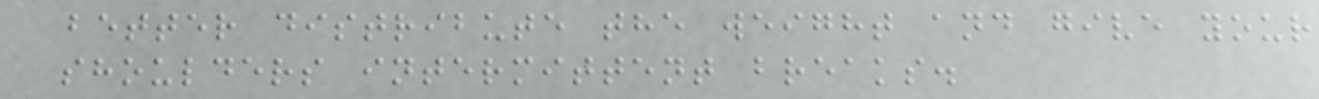better distribute the weight and give your
shoulders intermittent breaks.
